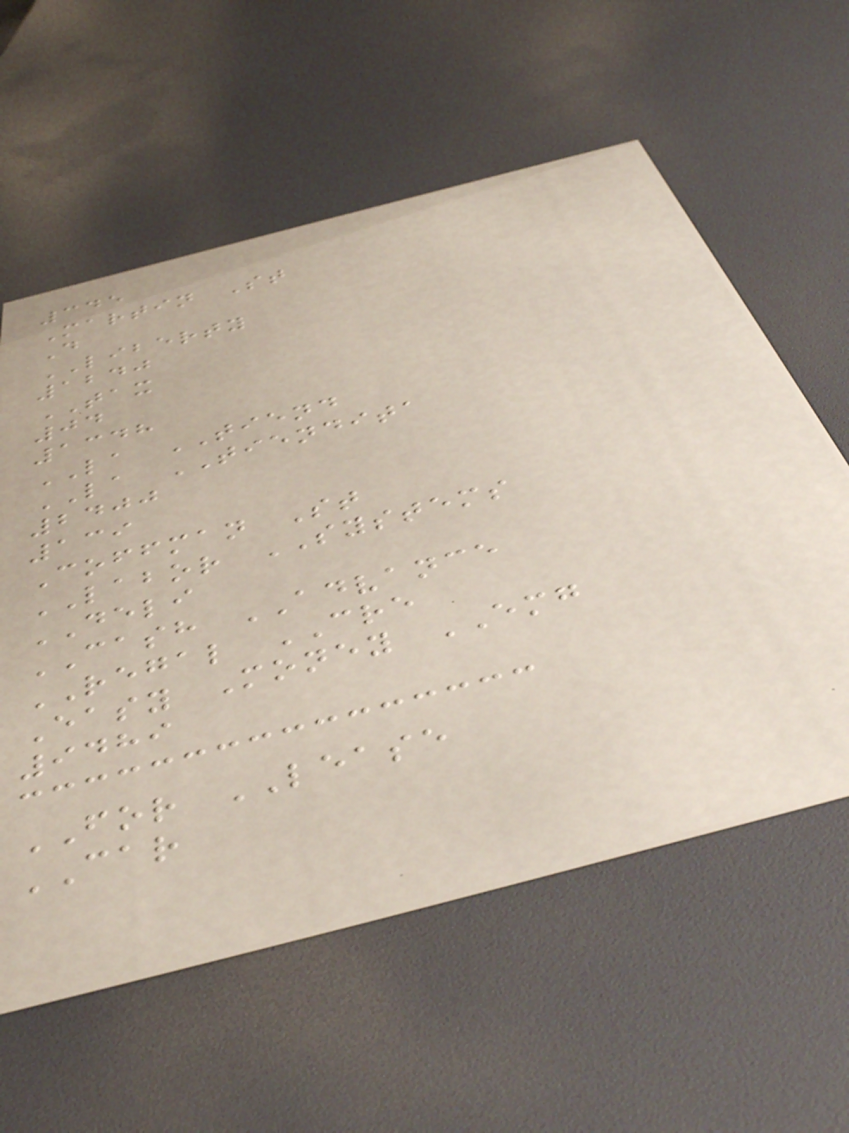345
Martin St
D
LIBERTY
1240
TAX
04
1348
LA TIEND
LA TIENDITA
2400
139
Coffman St
LABOR SYSTEMS
DELI
CASH ADVANCE
REGAL CRE
Easy Money EMG
9489
FOR LEASE
CAR
